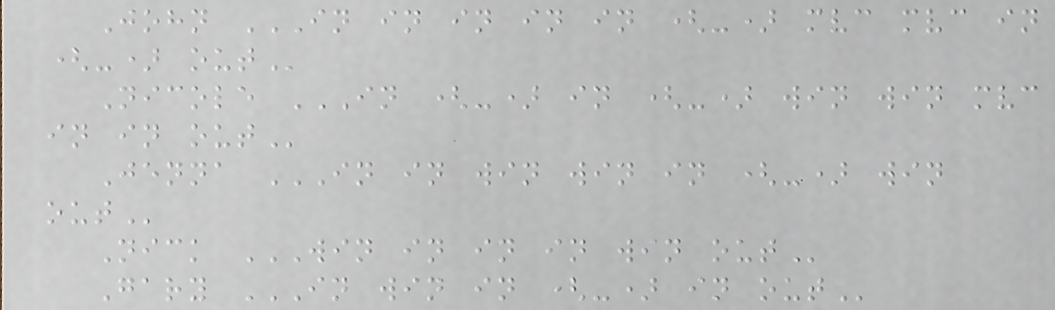John IN IN IN IN IN (-) MVC MVC IN
(-) OUT
Nicole IN (-) IN (-) WIN WIN MVC
IN IN OUT
Jenna IN IN WIN WIN IN (-) WIN
OUT
Nick WIN IN IN IN WIN OUT
Gary IN WIN IN (-) IN OUT
